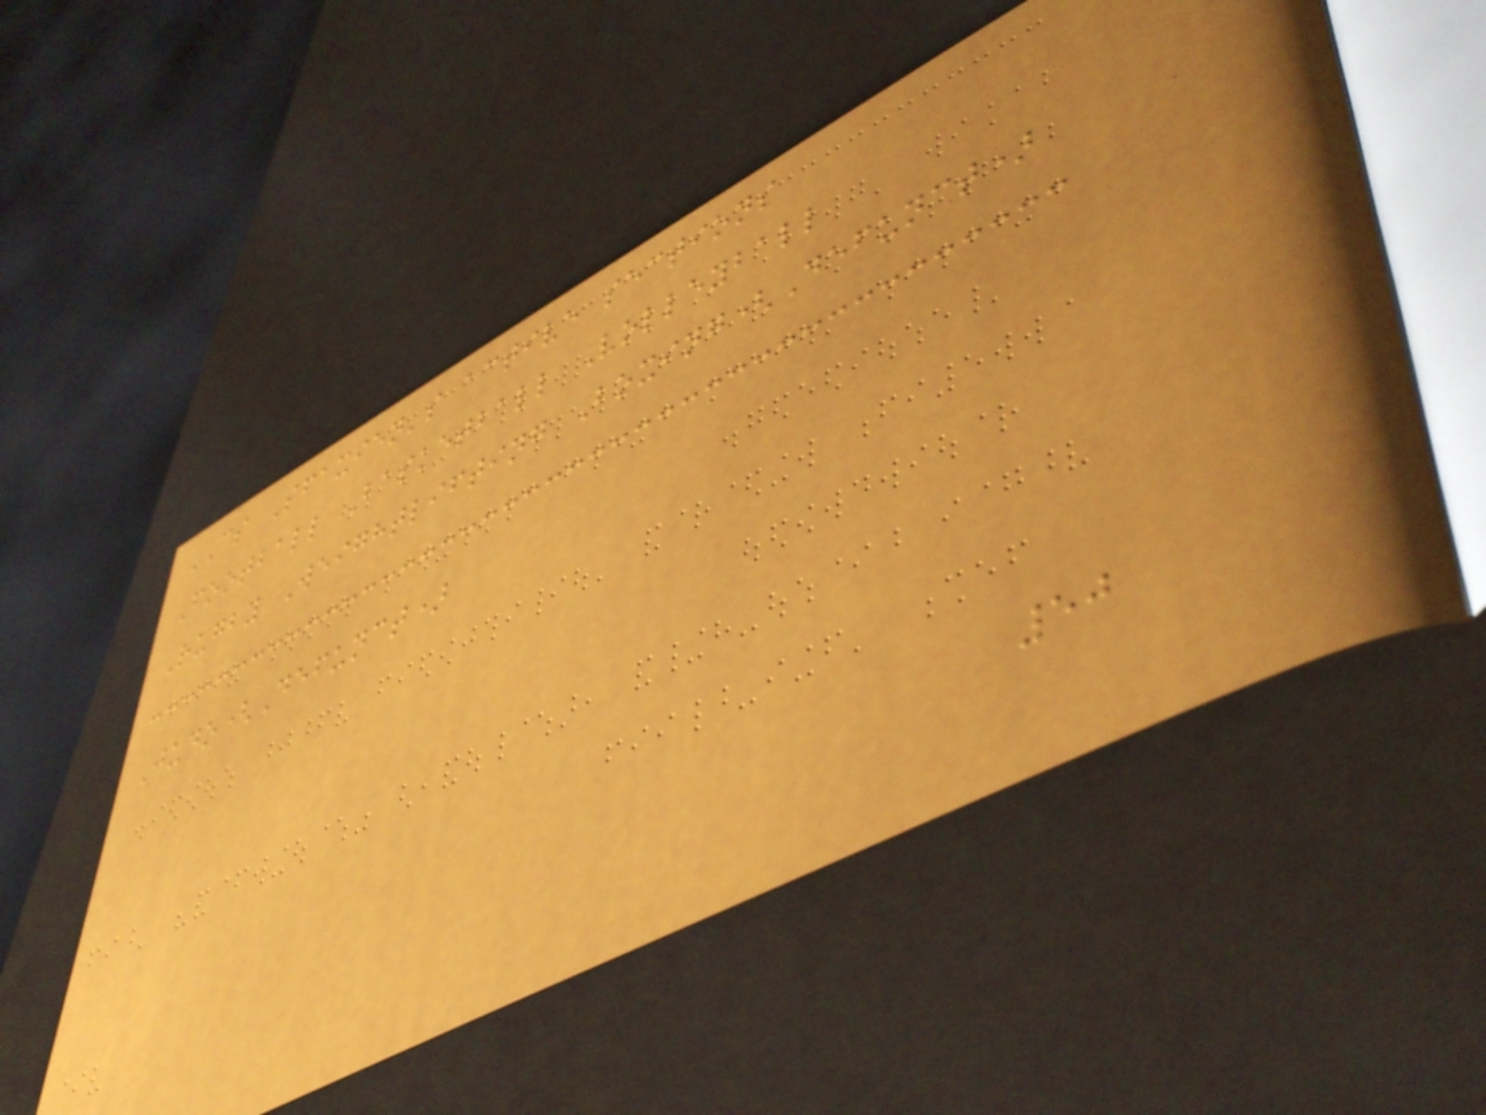CS Sfaxien's active sections
Football Basketball Volleyball
Rugby Weightlifting Boxing(Defunct)
Judo(Defunct)
50
